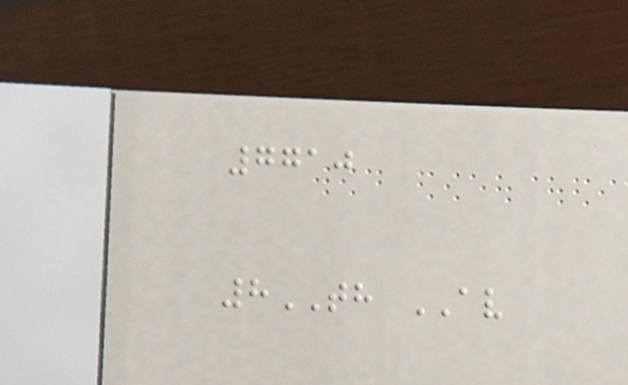7710
8TH AV
